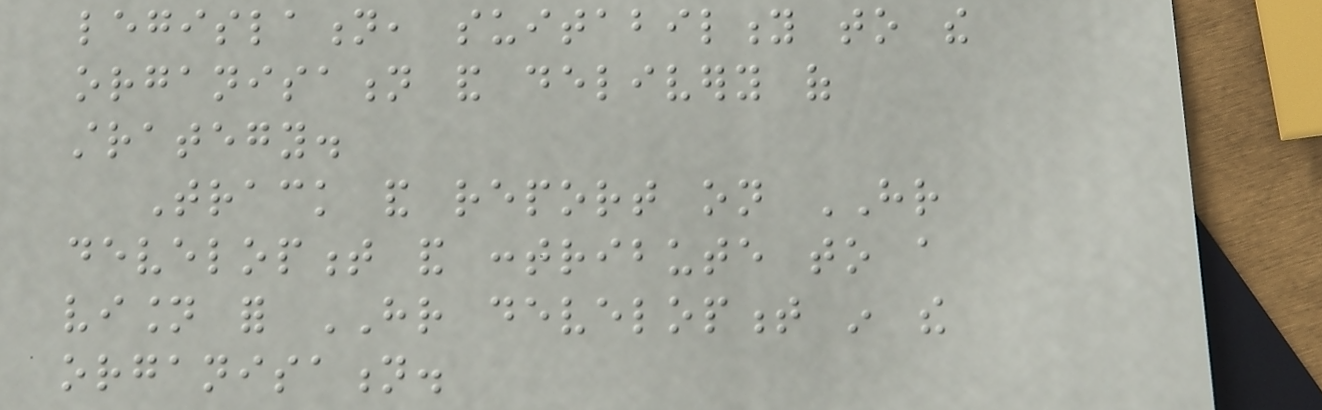legislation, suitability to the
organisation and delivery of
strategy.
Track and report on HR
development and contribute to a
vision for HR development in the
organisation.
